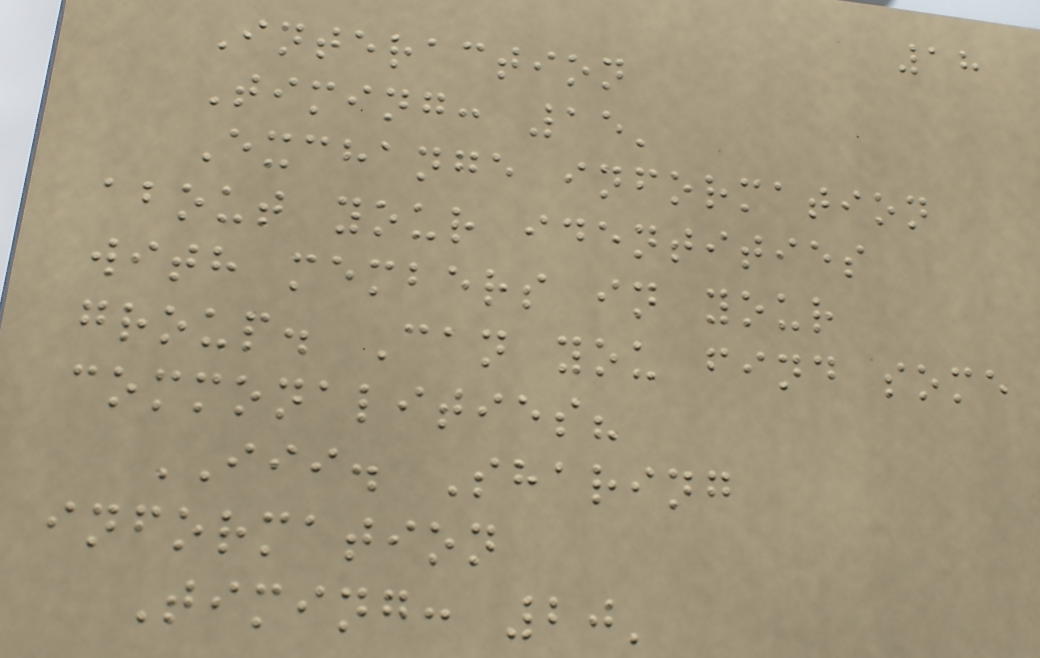18
Interaction
Timing: 15'
Exchange information
about your identities
with members in your
group. Can you find some
commonalities?
III. Sharing
information
Timing: 20'
